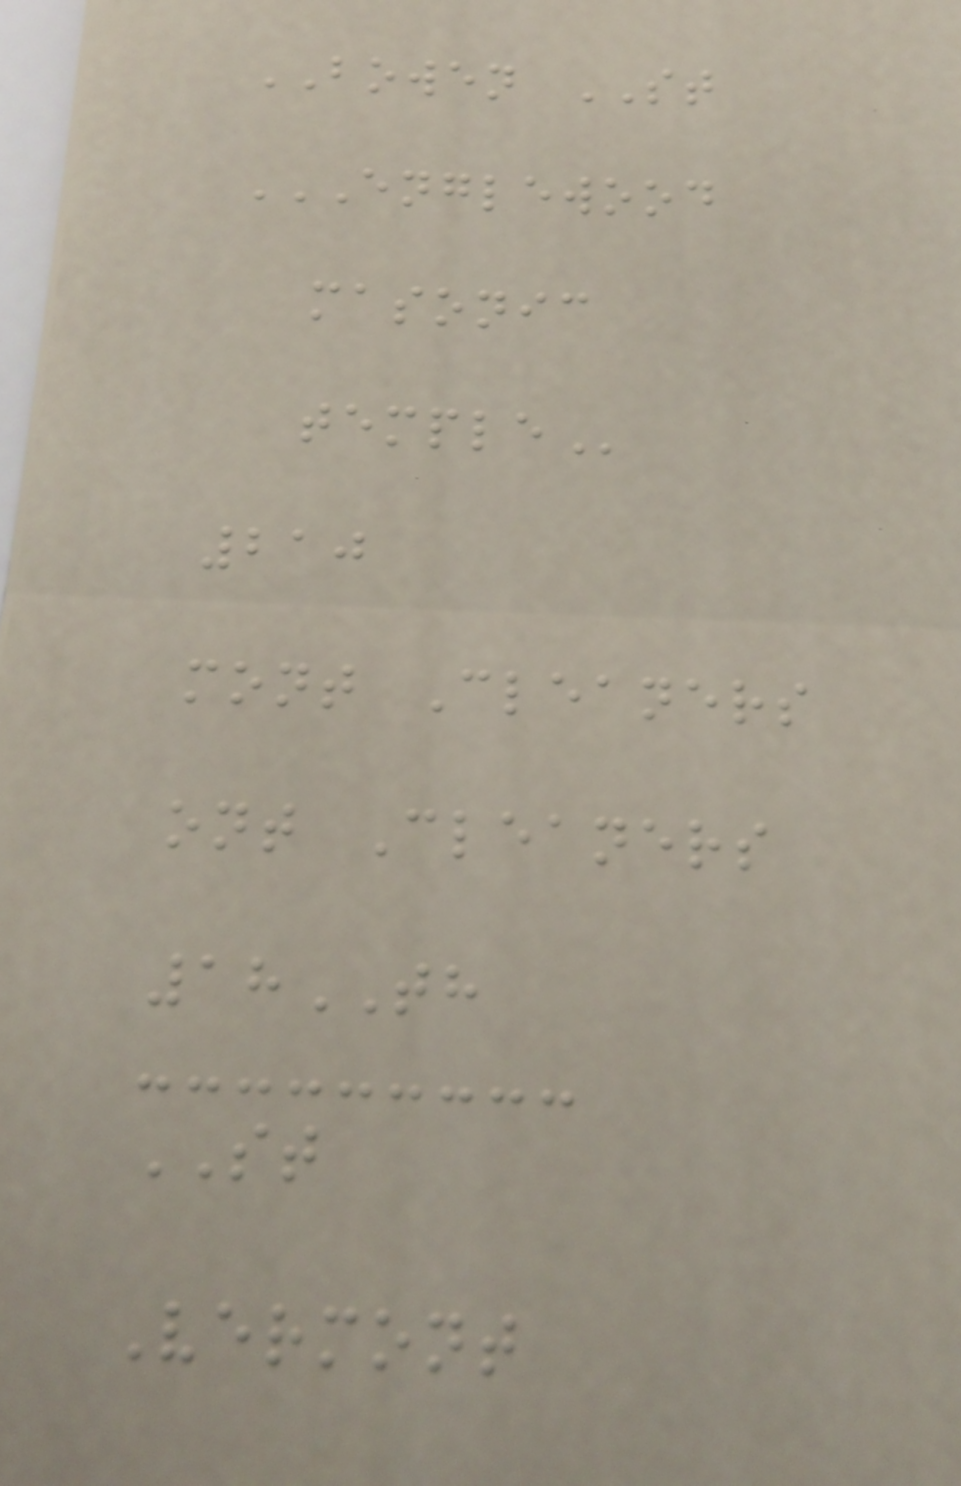BOWEN ST
ENGLEWOOD
MASONIC
TEMPLE
210
mont Cleaners
ont Cleaners
18TH
ST
Vermont
